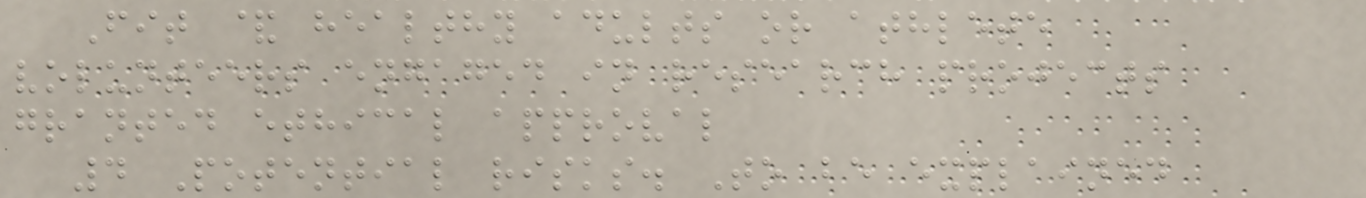Fit & healthy adults or athlete
volunteers engaged in research projects
granted ethical approval
4 Potential risks. To be explained
